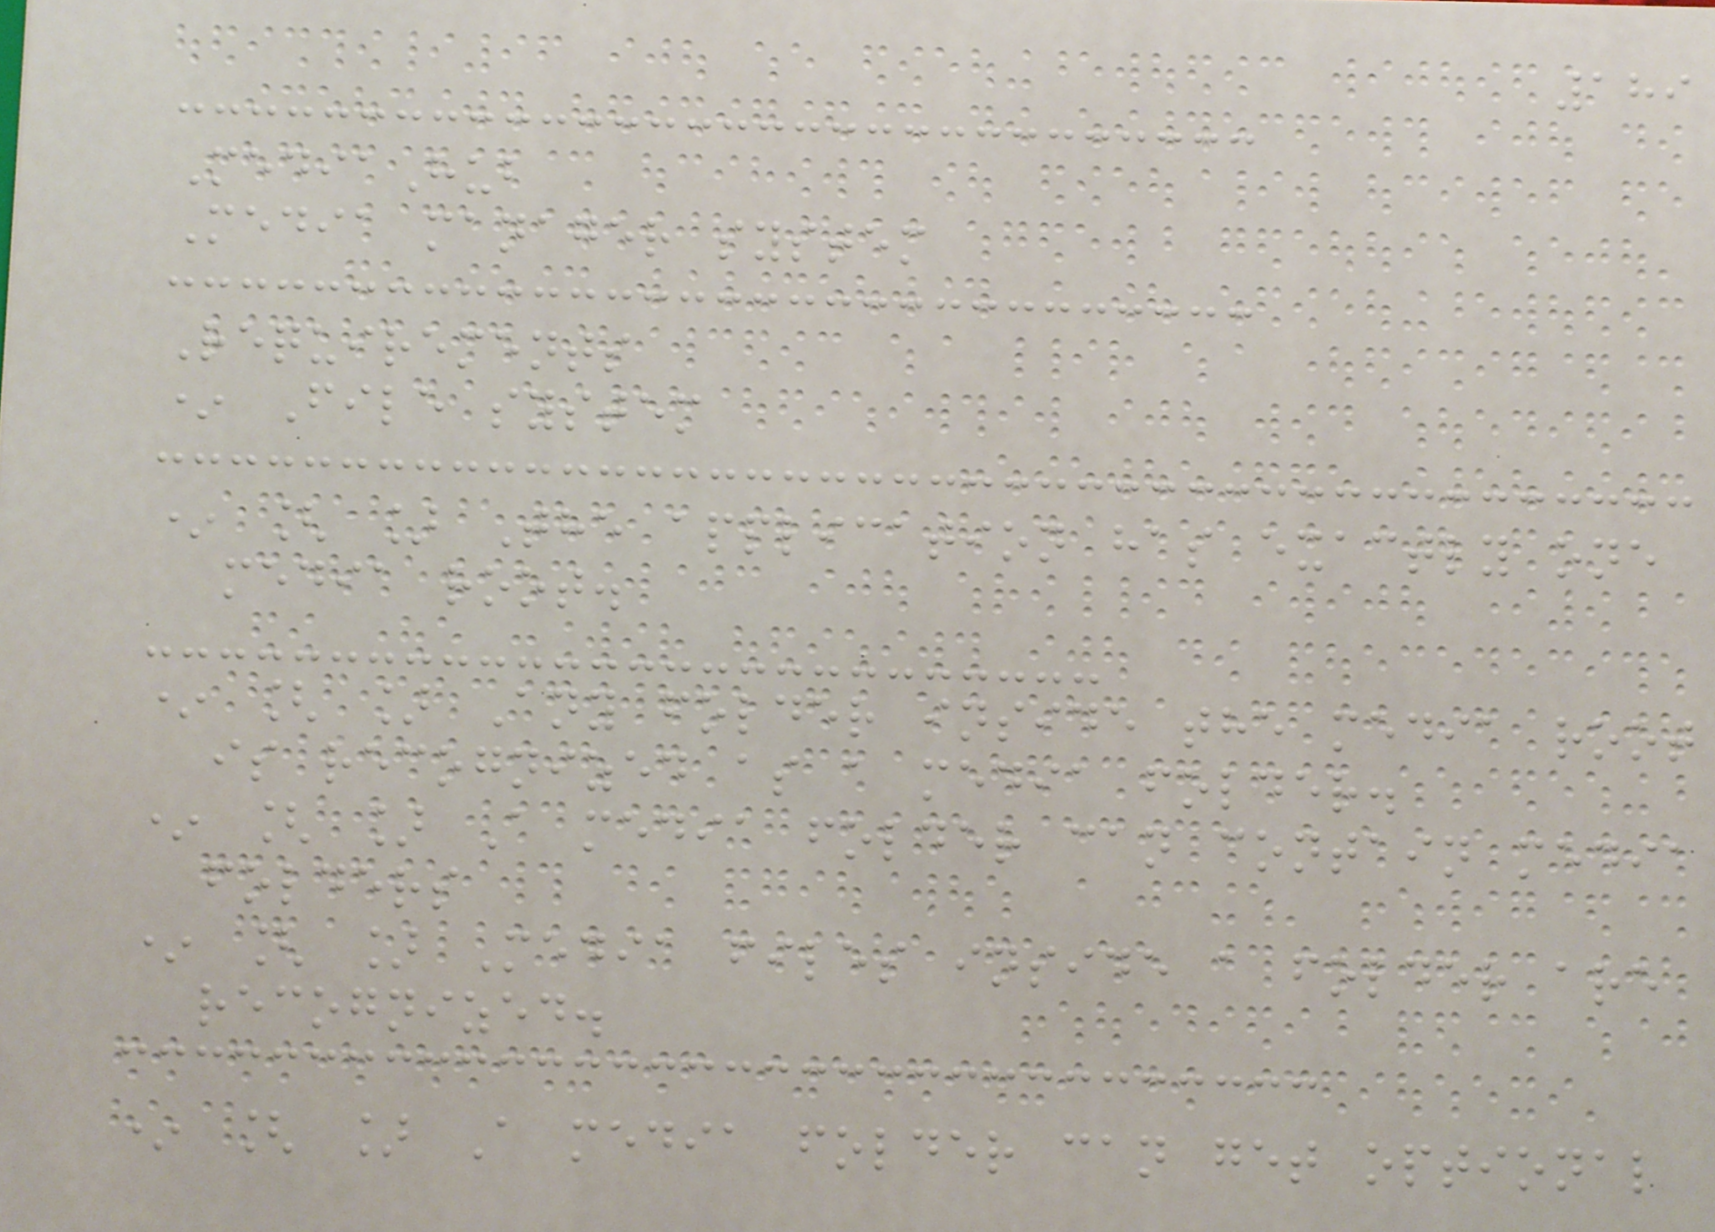189
MediaHub
Media manager system
Requirements
* File system
* [ ] The application has exactly one
media root.
* [ ] Any folder inside the media root
is recognized as a media folder.
* [ ] A media folder can contain media
folders
* [ ] Media files inside a folder are
recognized.
* [ ] A media folder can get optional
